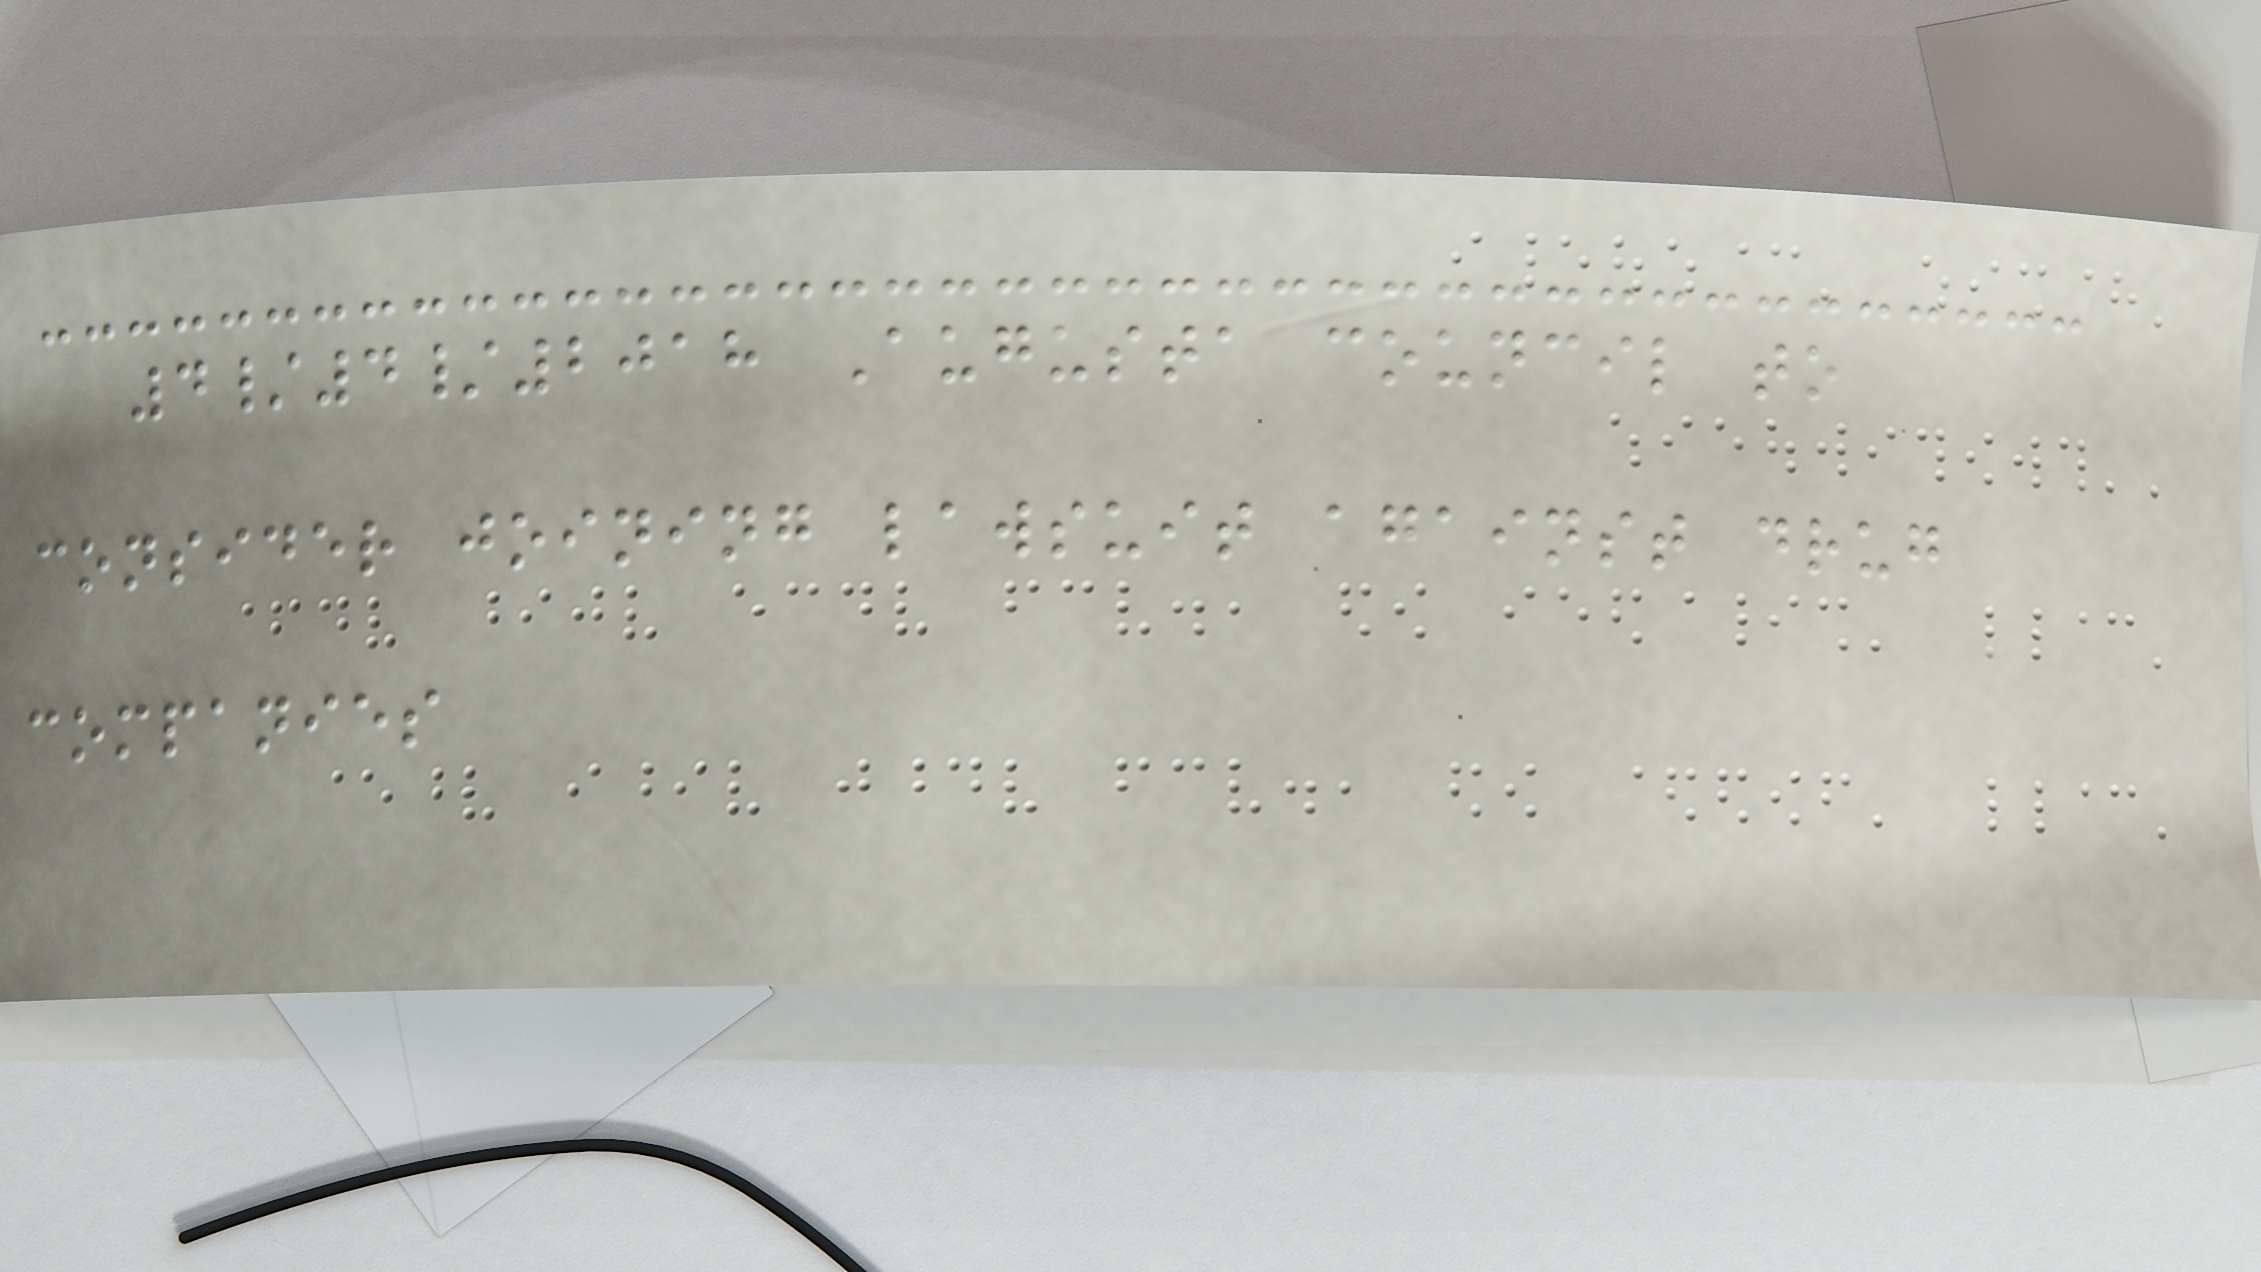4/4/2018 Augusta council to
consider joining lawsuit against drug
companies
